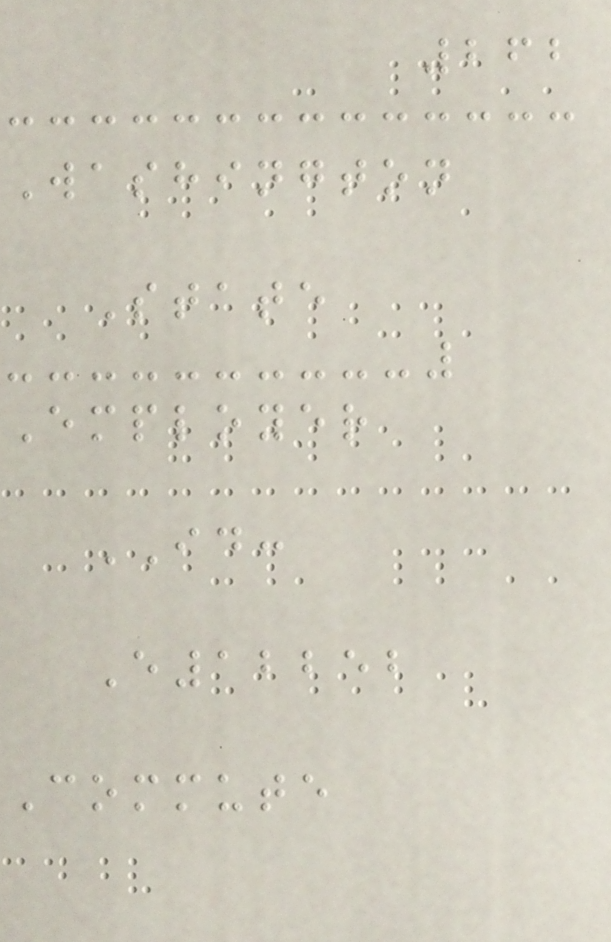262
Washington
State
Employer
ID:
E12252
Commute
